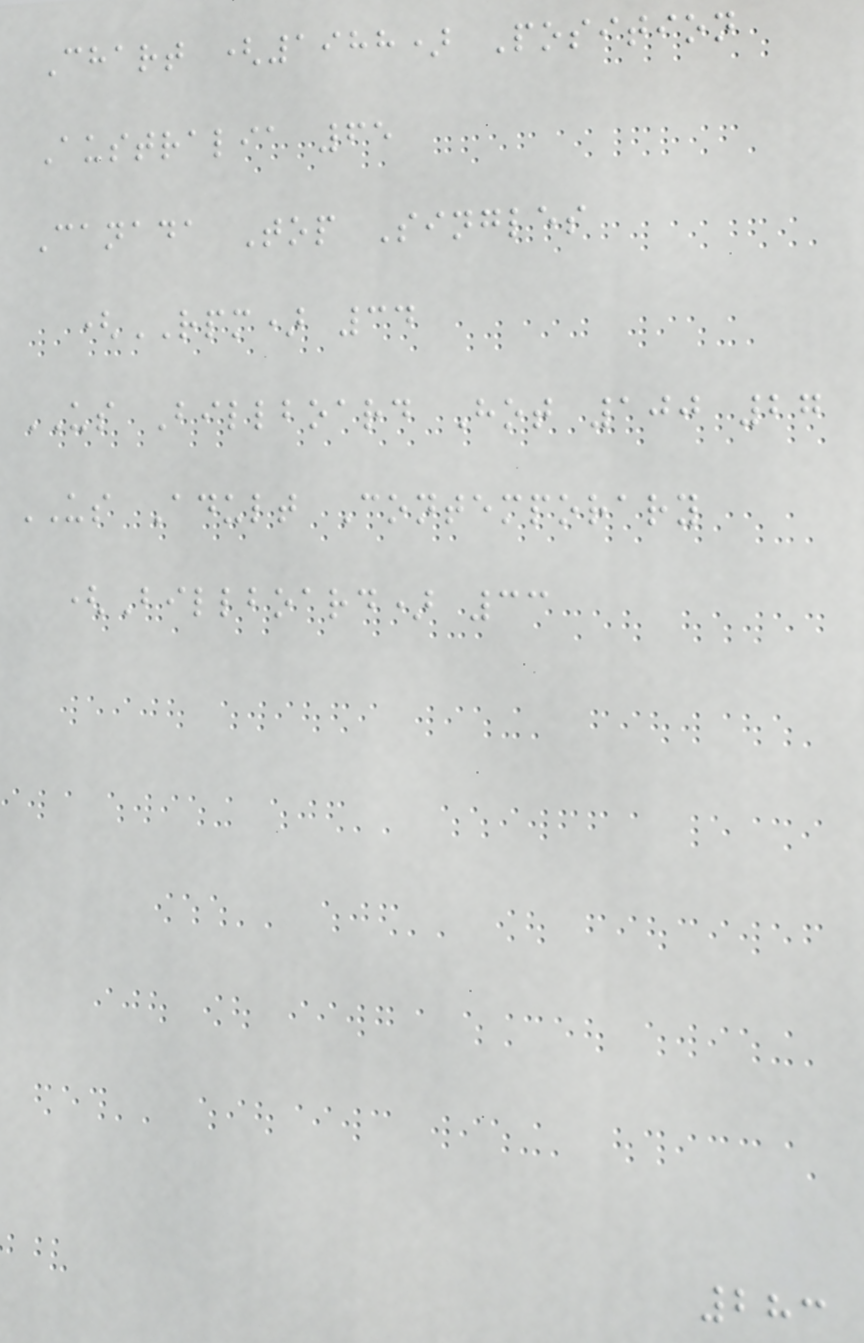Chart (1988) Position
Australia 65
Canada Top Singles
(RPM) 34
US Billboard Hot 100 27
US Adult Contemporary
(Billboard) 33
283
